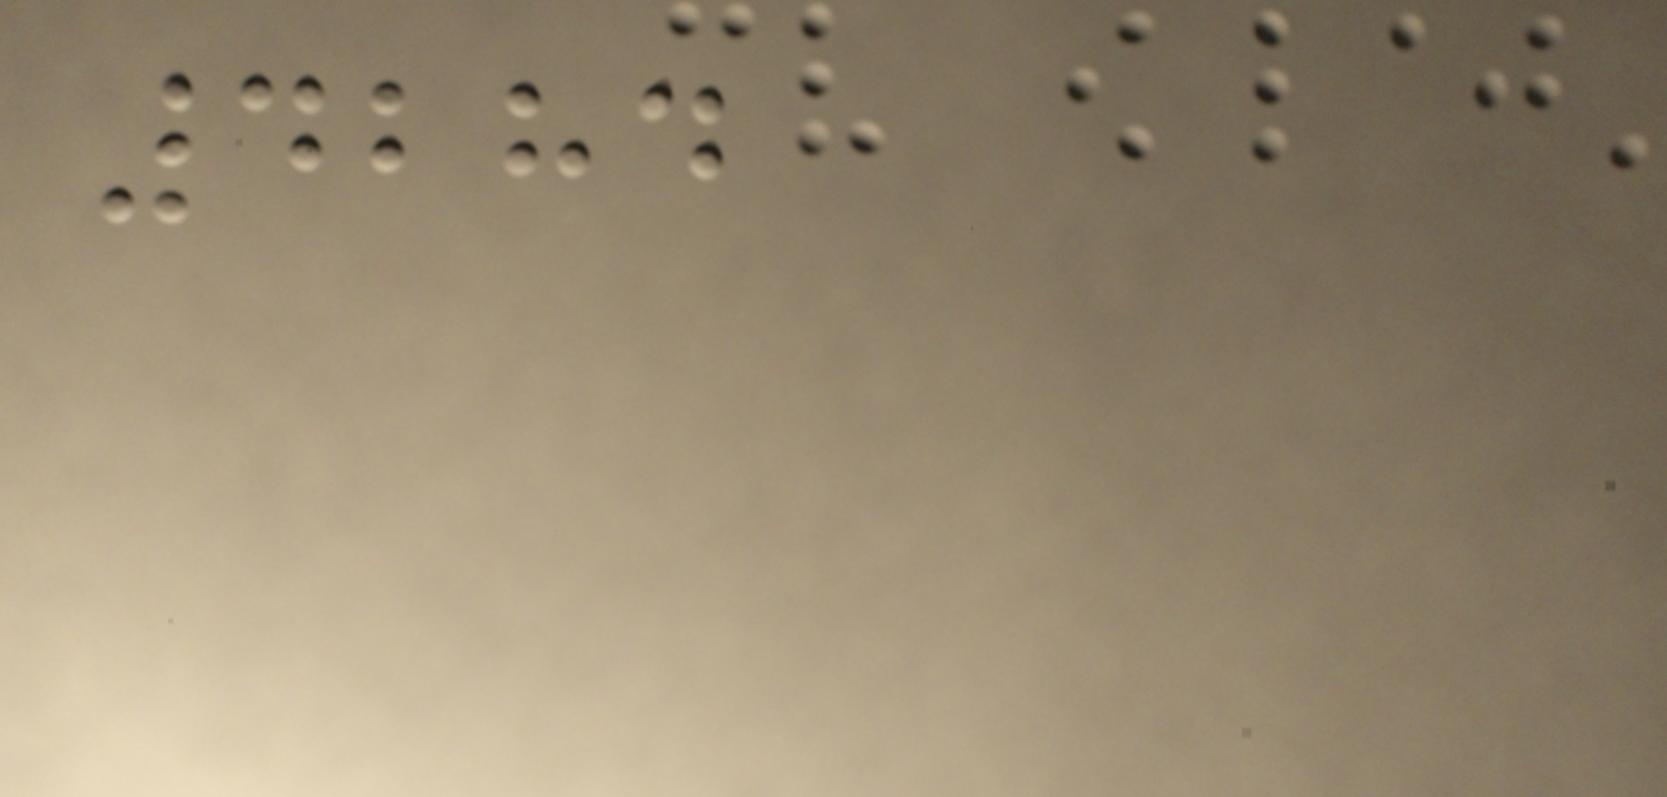4284
